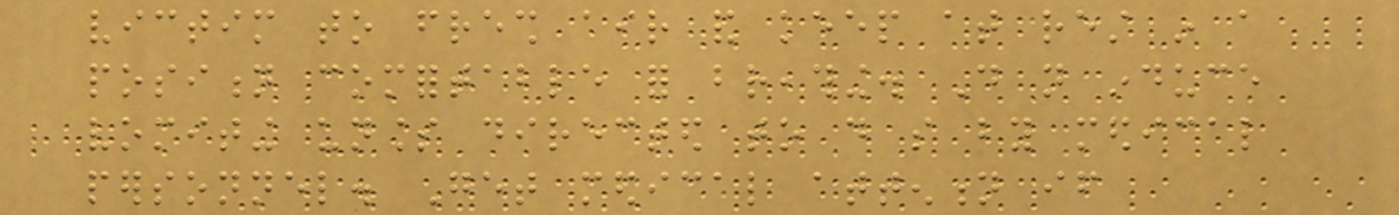victim to fresh air and keep at rest in a
position comfortable for breathing. Do not induce
vomiting unless directed to do so by medical
personnel. Get medical attention if
